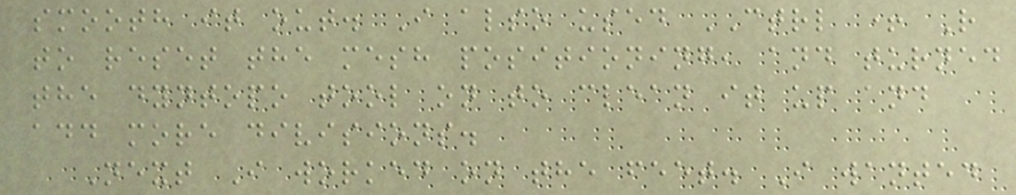smooth it out. I also used CTRL + R
to reset the mesh positioning, and turned
the dyntopo tool on to clean it up and
add more divisions.
Next I worked on the feet. I wanted
